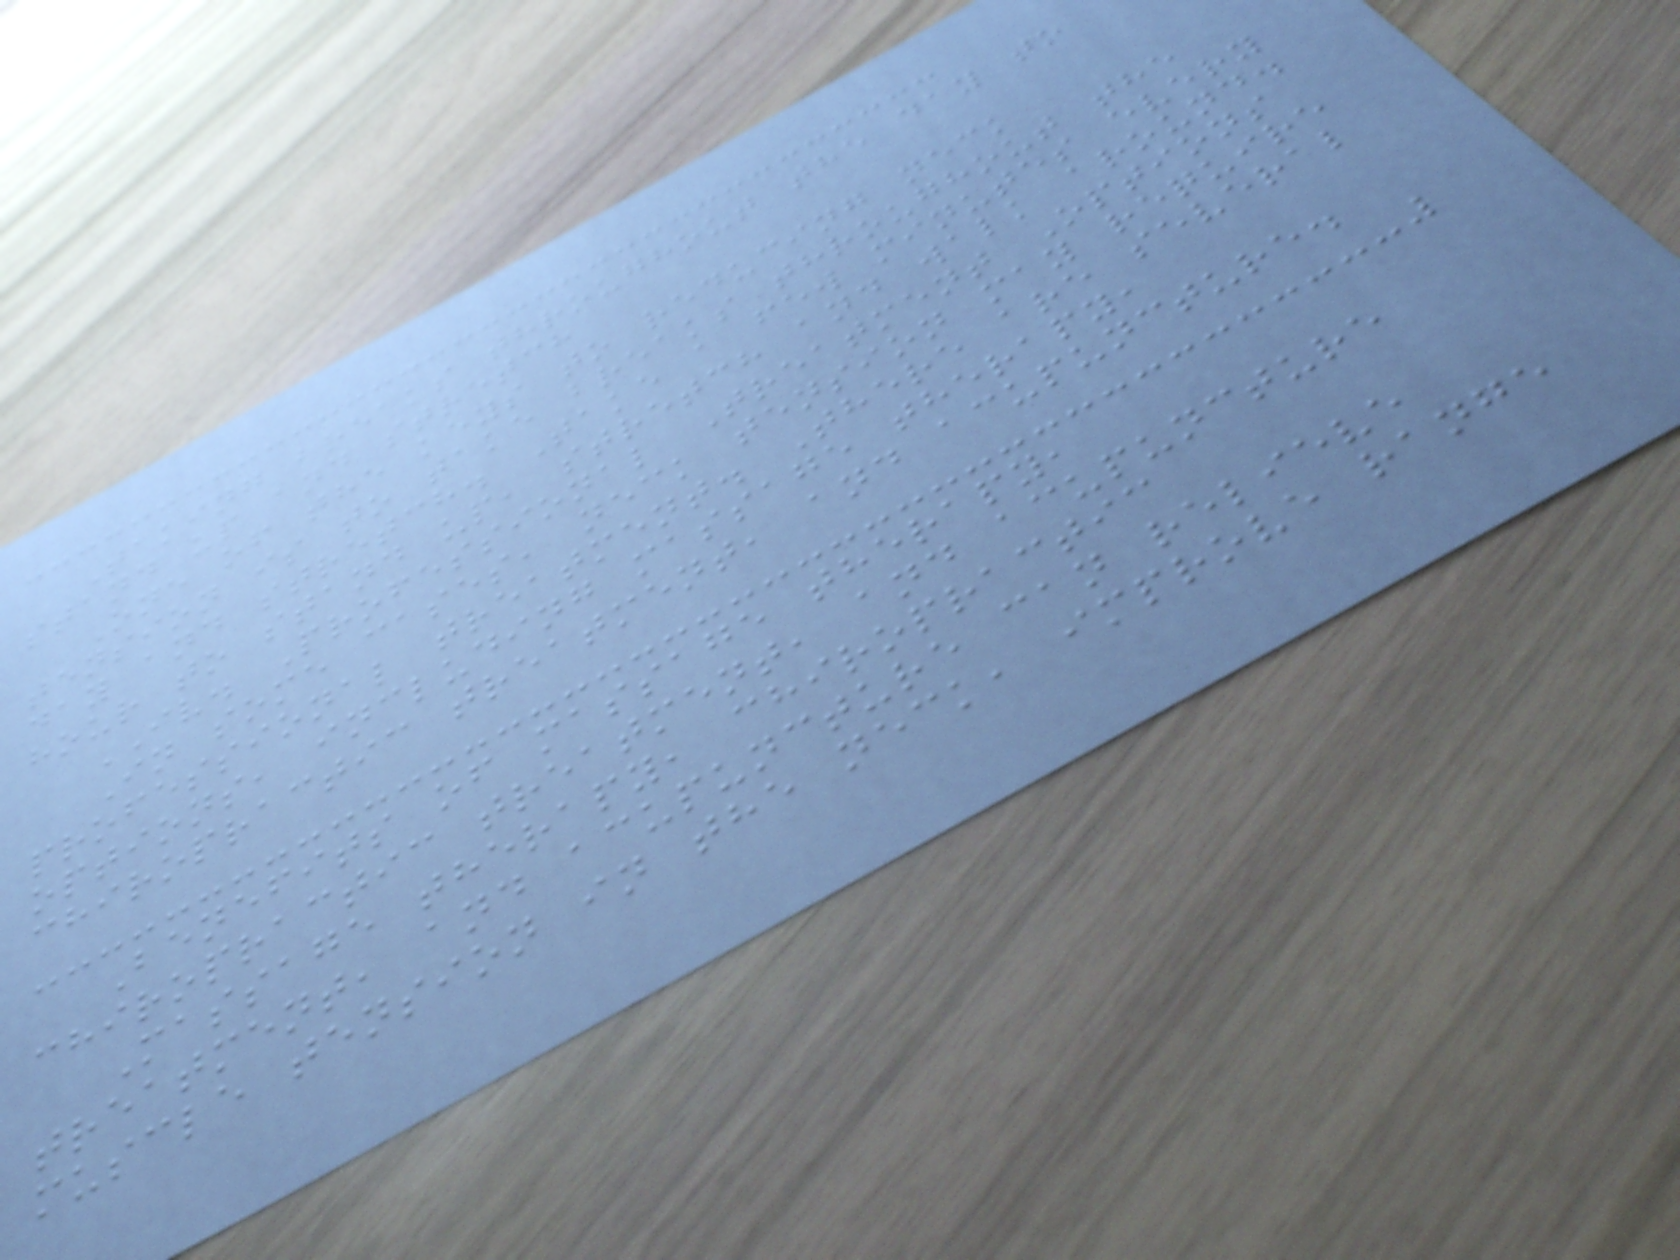Taking breaks throughout the day to
stand up and stretch
One of the keys to reducing neck
tension is to take breaks throughout the
day and stretch. Take a few minutes every
hour to stand up, stretch and walk around.
IV. Professional Treatment Options
In some cases, neck tension may require
professional treatment. There are several
options, including massage therapy,
chiropractic treatment, and acupuncture.
Benefits of massage therapy,
chiropractic treatment, and acupuncture
Massage therapy, chiropractic
treatment, and acupuncture can relieve
muscle tension in the neck, improve range
